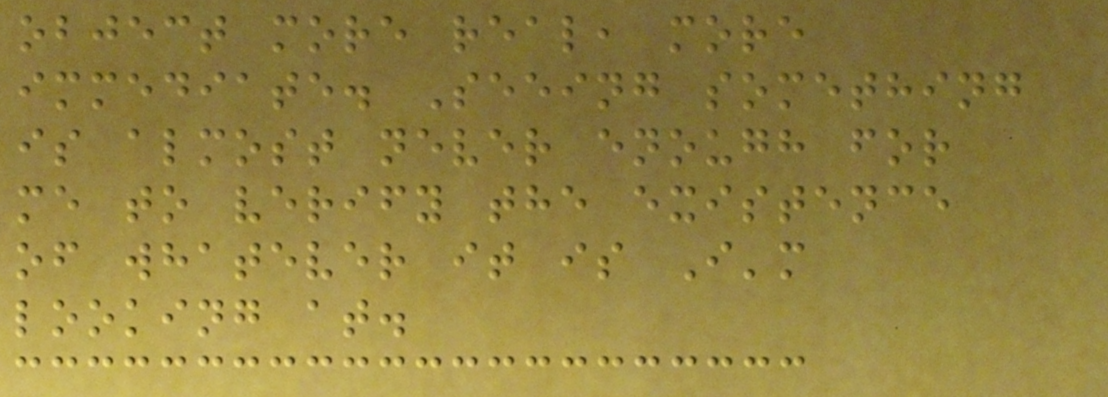object more real, more
immediate. Seeing something
is almost never enough for
me to verify the existence
of whatever it is I'm
looking at.
